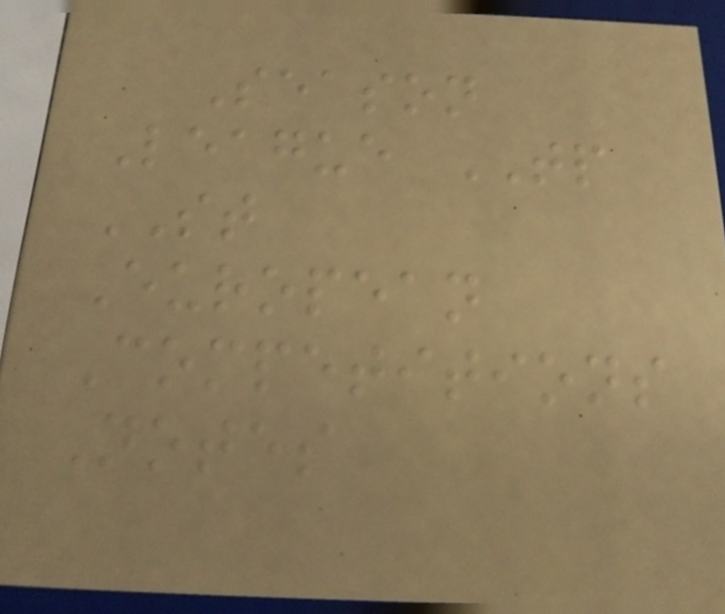Season
League TP
ST
European
Competitions
Notes
